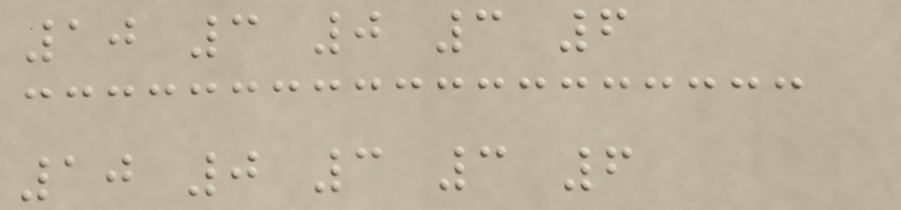10 3 0 3 6
10 0 3 3 6
